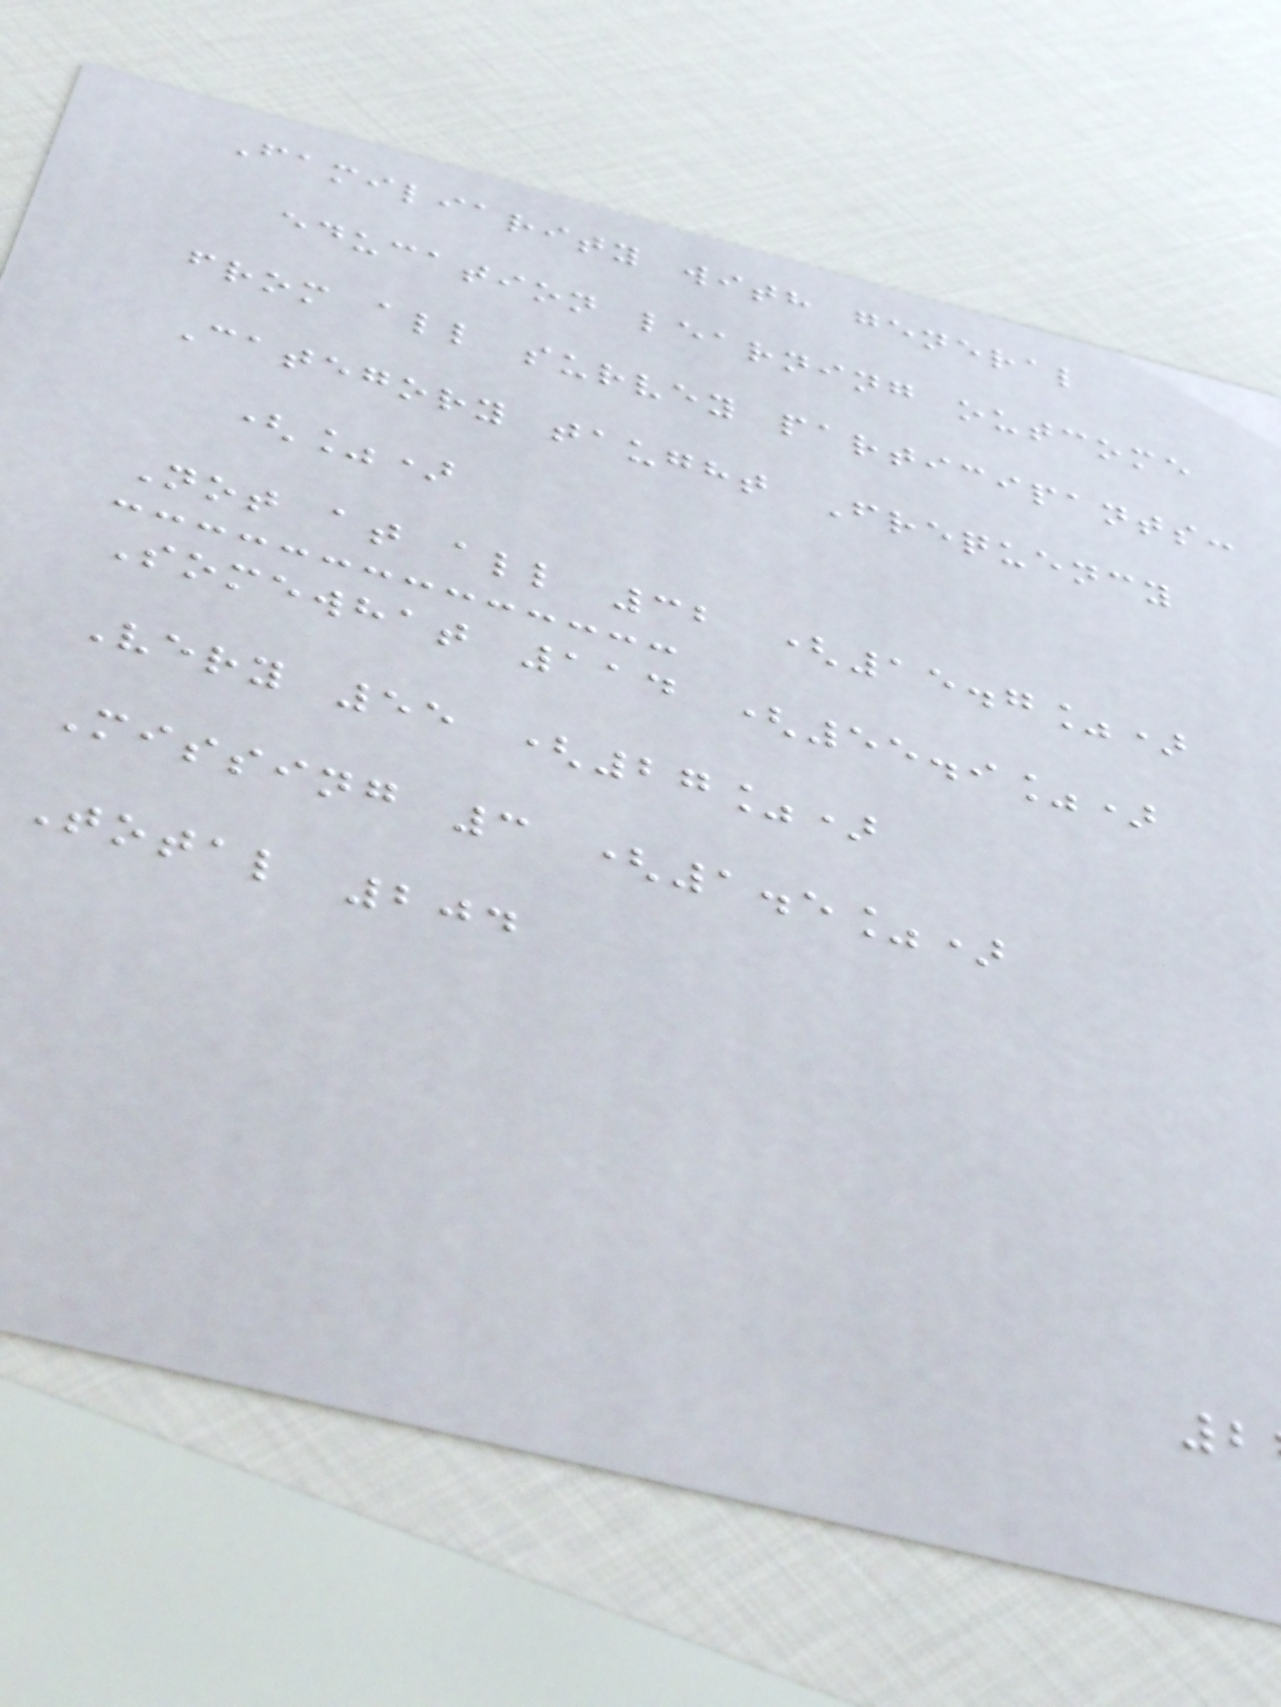Familiarity with general
education learning outcome
from all survey participants:
Category taught Frequency
(%)
Not at all 32 (15.7%)
Somewhat 114 (55.9%)
Very 55 (27%)
Missing 3 (1.5%)
Total 204
